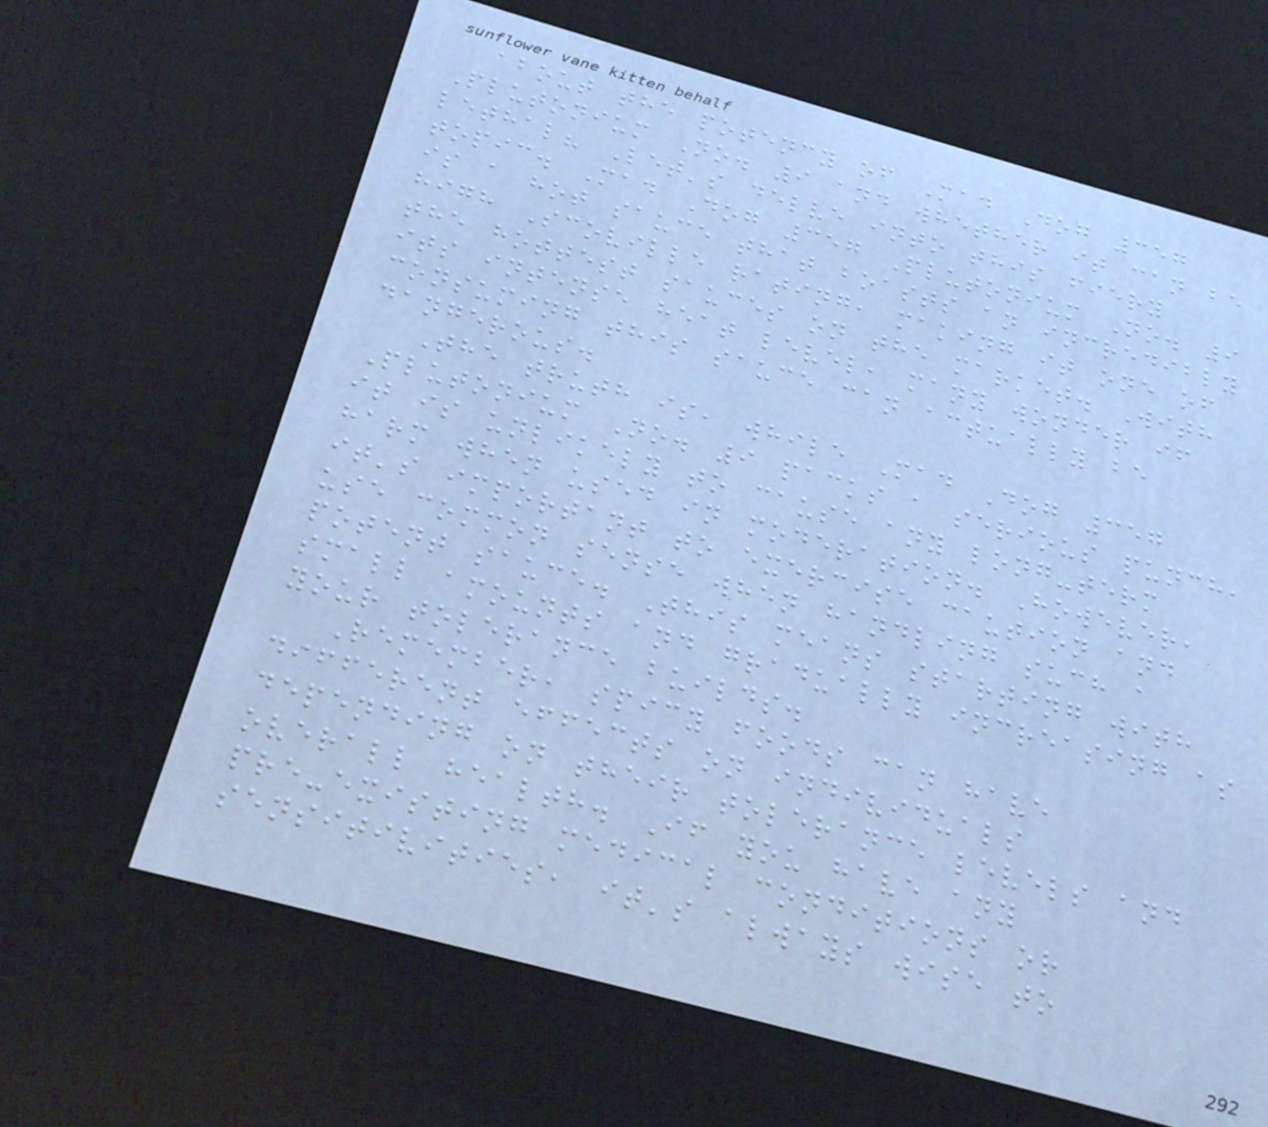about the potency of Mad Dog 357
Plutonium No. 9 and whether it can be
lethal? Let's delve into this fiery
topic. Mad Dog 357 Plutonium No. 9
is a hot sauce that boasts an incredibly
high Scoville rating, making it one of
the hottest sauces on the market. With
its intense heat level, many wonder if
consuming this sauce can actually be
dangerous.
The truth is, while Mad Dog 357
Plutonium No. 9 packs a serious punch,
it is unlikely to cause any long-term
harm when used in moderation. However,
it's important to exercise caution and
use common sense when handling such a
potent sauce. This means starting with
small amounts and gradually increasing as
your tolerance builds.
Remember, spicy foods can have
different effects on individuals
depending on their tolerance levels and
overall health. If you have any
pre-existing medical conditions or
sensitivities, it's always wise to
